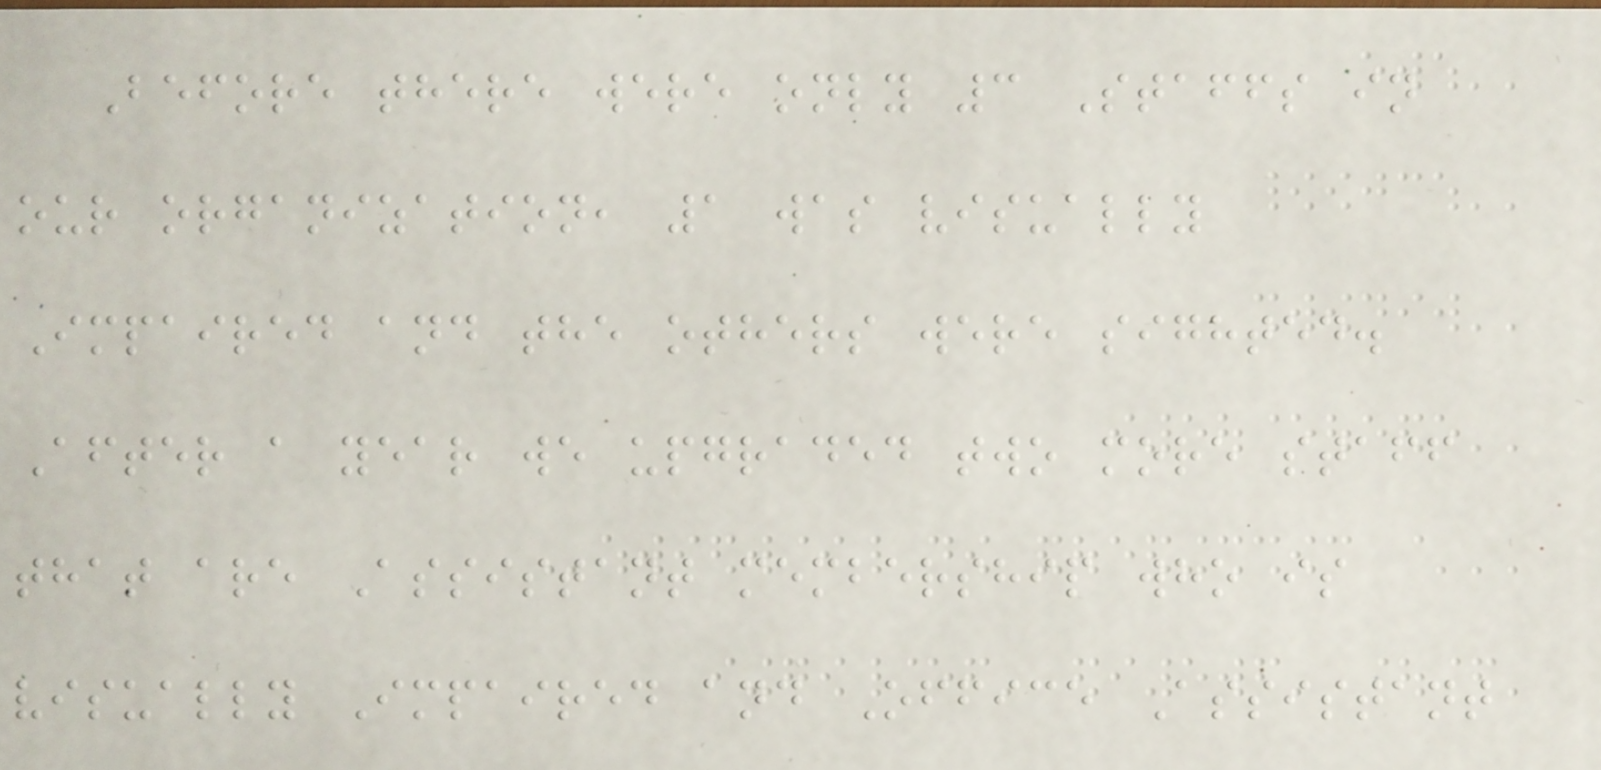Before there were only 3 Staffs in
our organization, 1 was visually
Impaired and the others were sighted.
After a year we upgraded two more staff
that are Assistant membership who is
visually Impaired and Office Assistant
